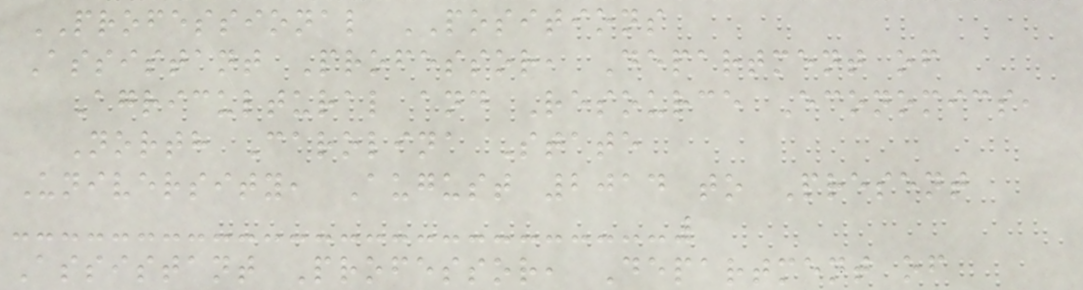PROFESSIONAL POSITIONS
Assistant Professor, Department of
Agricultural and Resource Economics,
North Carolina State
University, August 2014 to Present
Assistant Professor, Department of
